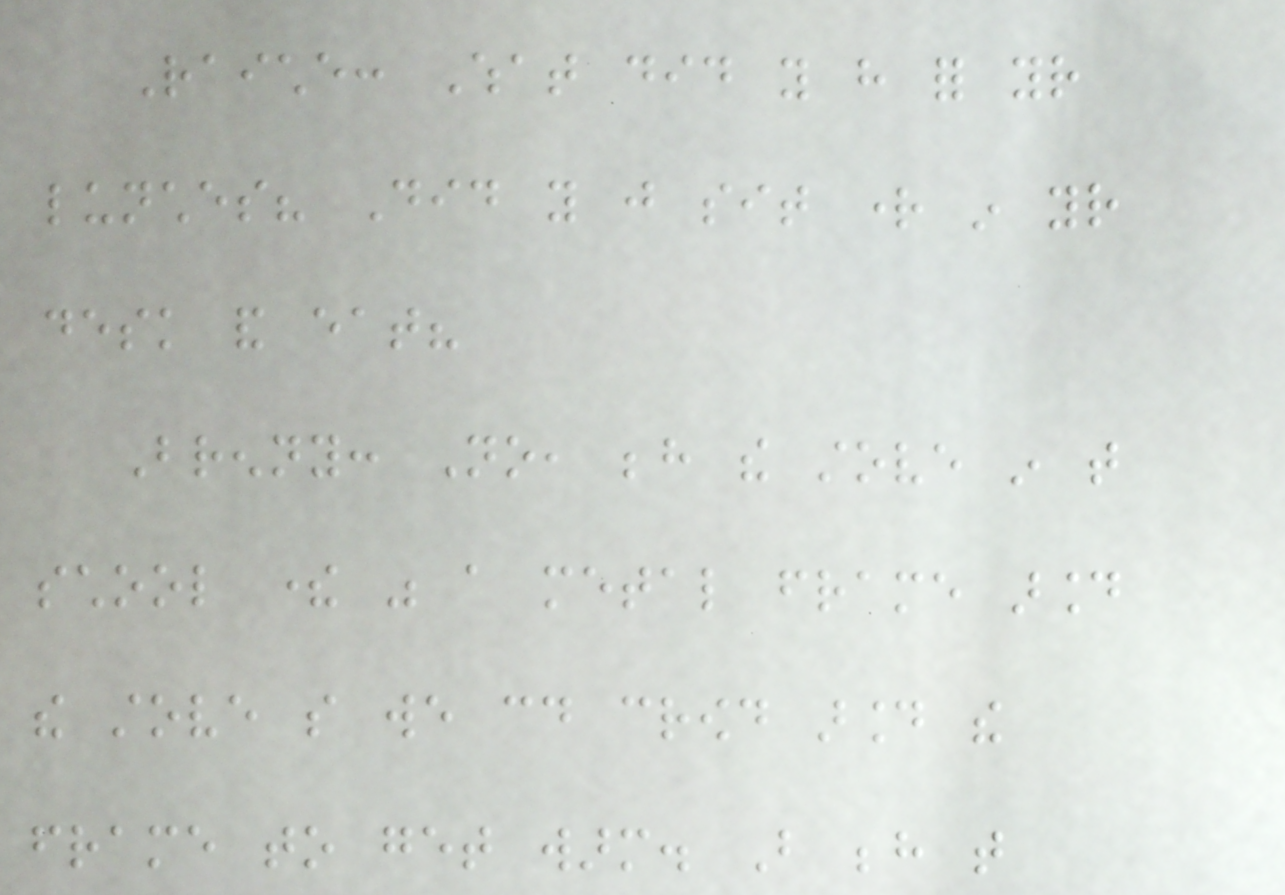Raiche: What did you have for your
lunches? Did you just sit right in your
desk and eat?
Brenny: No, behind the stove in that
school there was a metal frame around
the stove so we could crowd around the
frame to get warm. But behind that
